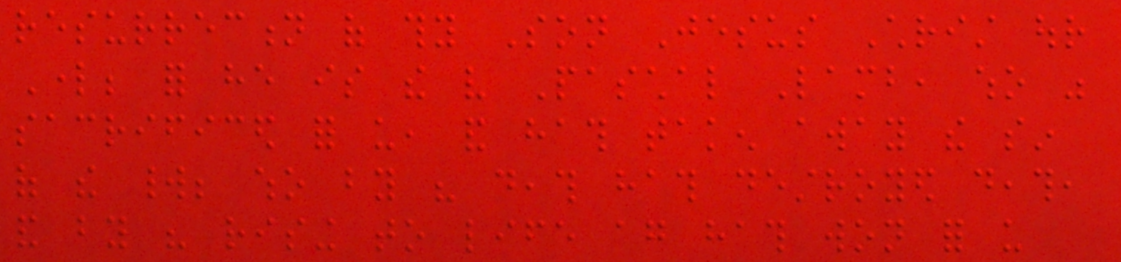resurrection of thy Son Jesus Christ our
Lord; for he is the very Paschal Lamb, who was
sacrificed for us, and hath taken away the sin
of the world; who by his death hath destroyed death,
and by his rising to life again hath won for us
